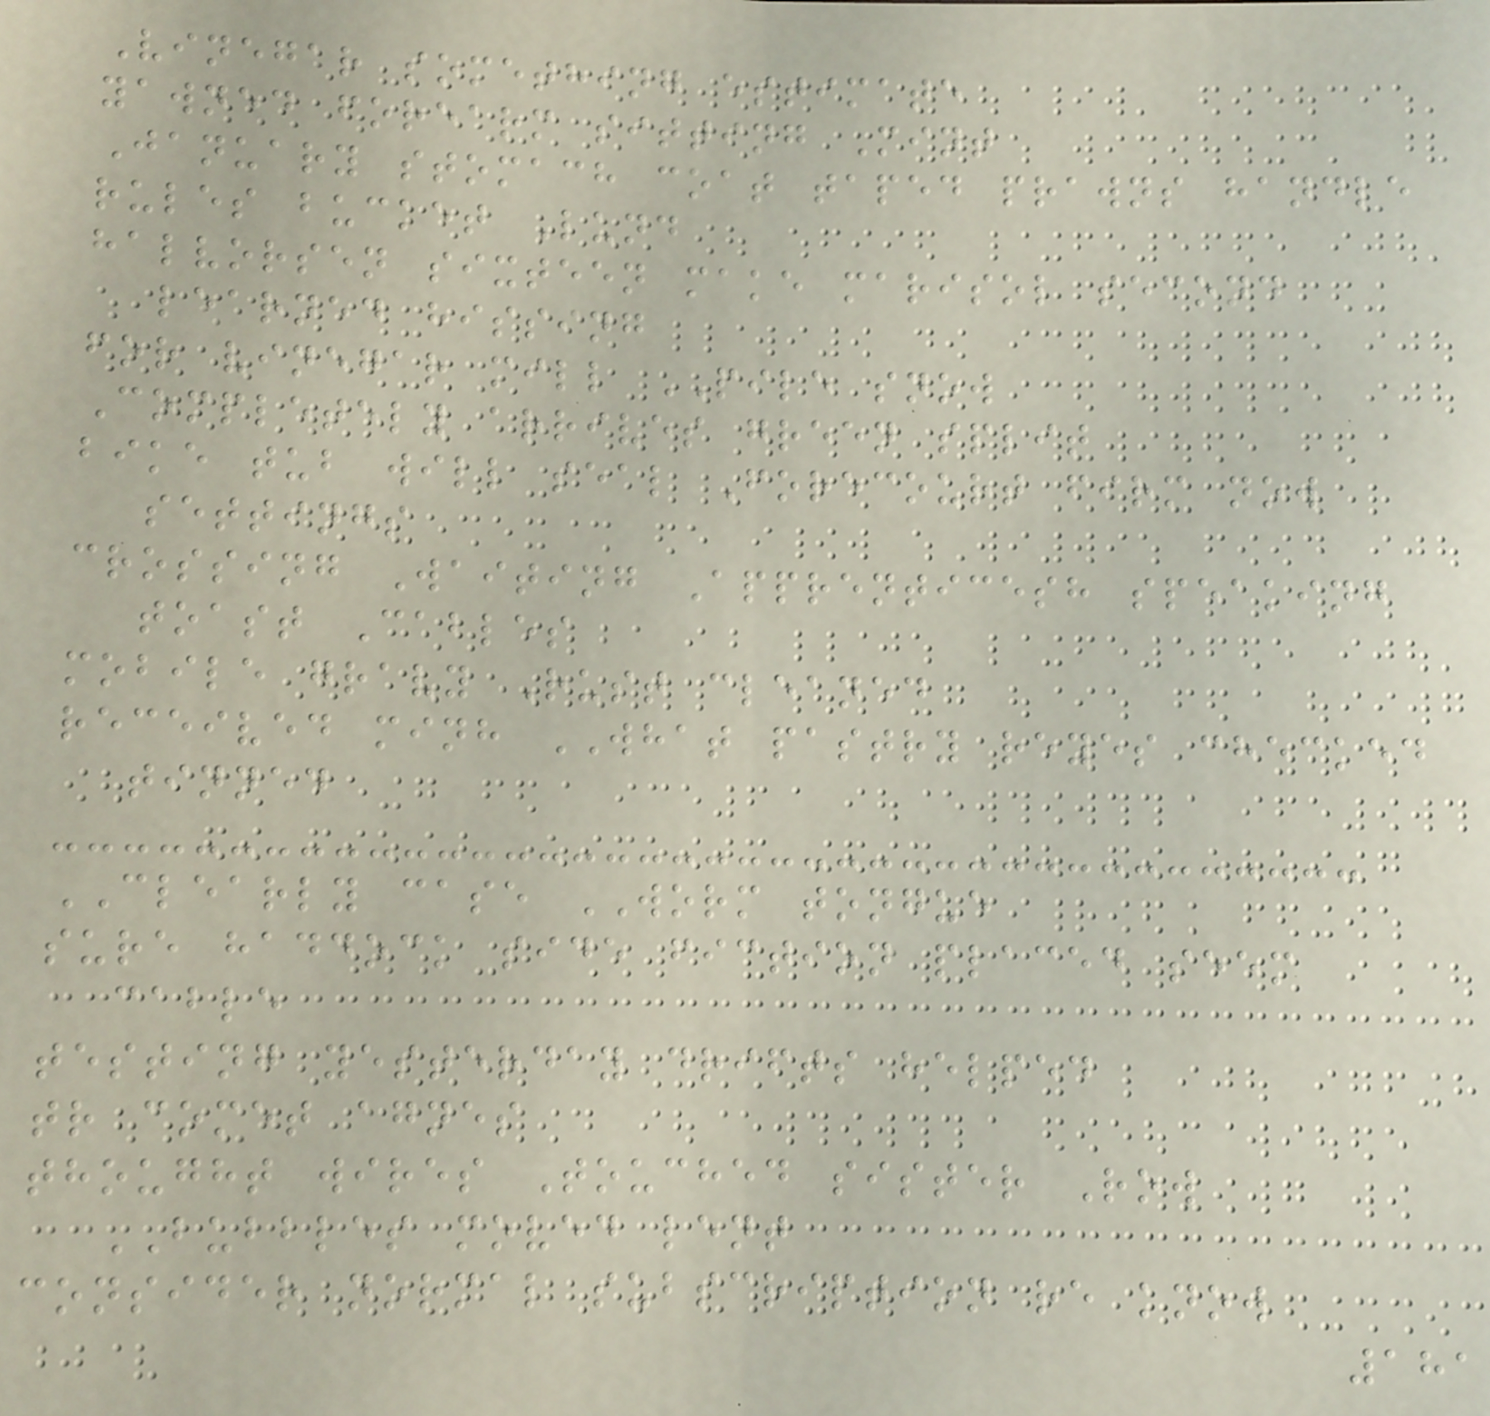Vinegar something estimate
yawned forearm sitting Mint
January stomach coat taped prawns handle
rules bucket Lund
halvorsen sixteen make marisol second
learned hissing
for vinegar mill PILE snow
Completely arrives green split
bike tub will seal Forecourt firm now
settings
crossing Waiting Apprenticesh speaking
toast Cables
mobile gravy Rust cleaned
received minh WHAT pastry reyes checked
tinned
CLEARLY case WORM tongue
sure haddock side fiction placed seem
cable
testing yesterday drifts helped
tr comet agnes
thought wires Touched sister Row
BUBBLES moved lent
consider normal subscription re know
181
